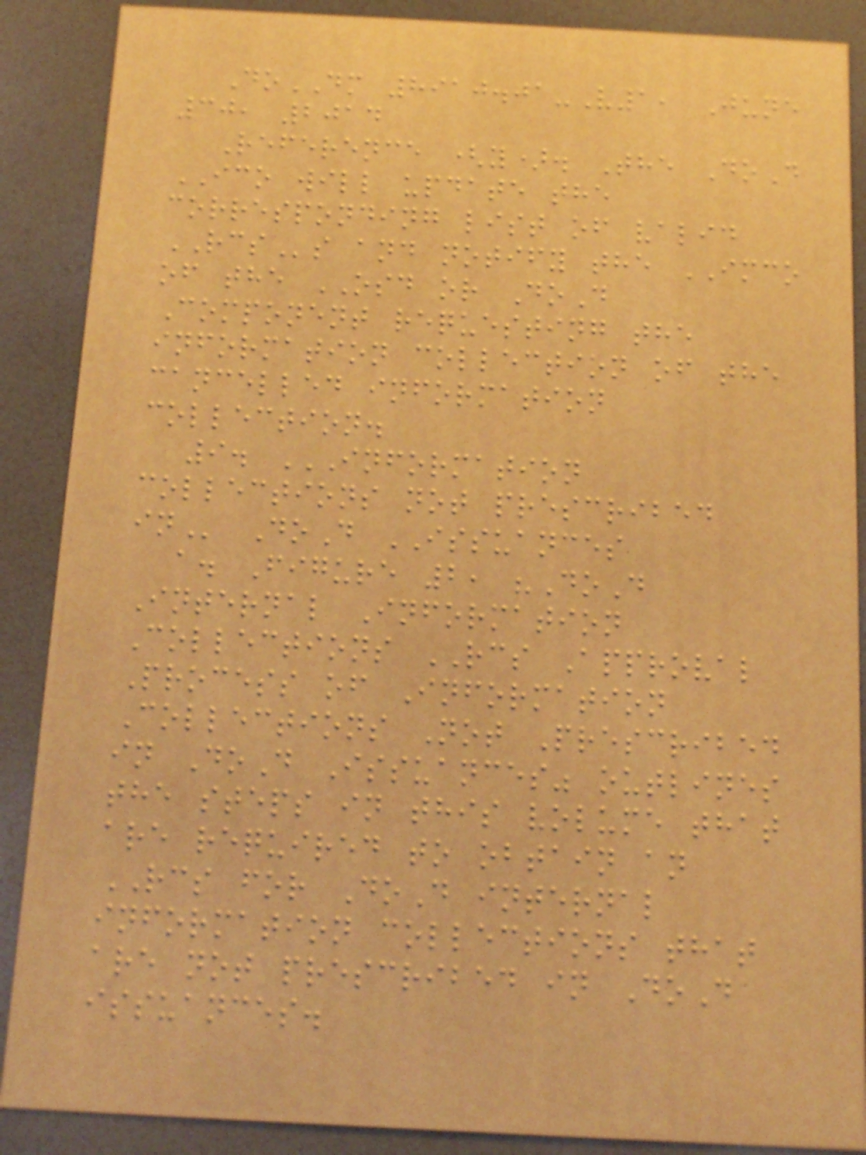DoDM 8910.01-V1, June
30, 2014
Reference (y). The DoD
ICO will update the
corresponding list of valid
RCSs and notify the IMCO
of the OSD or DoD
Component requesting the
information collection of the
cancelled information
collection.
9. INFORMATION
COLLECTIONS NOT PRESCRIBED
IN DoD ISSUANCES
a. Figure 2, "DoD
Internal Information
Collections RCS Approval
Process of Information
Collections Not Prescribed
in DoD Issuances" outlines
the steps in this volume that
are required to obtain an
RCS for DoD internal
information collections that
are not prescribed in DoD
issuances.
